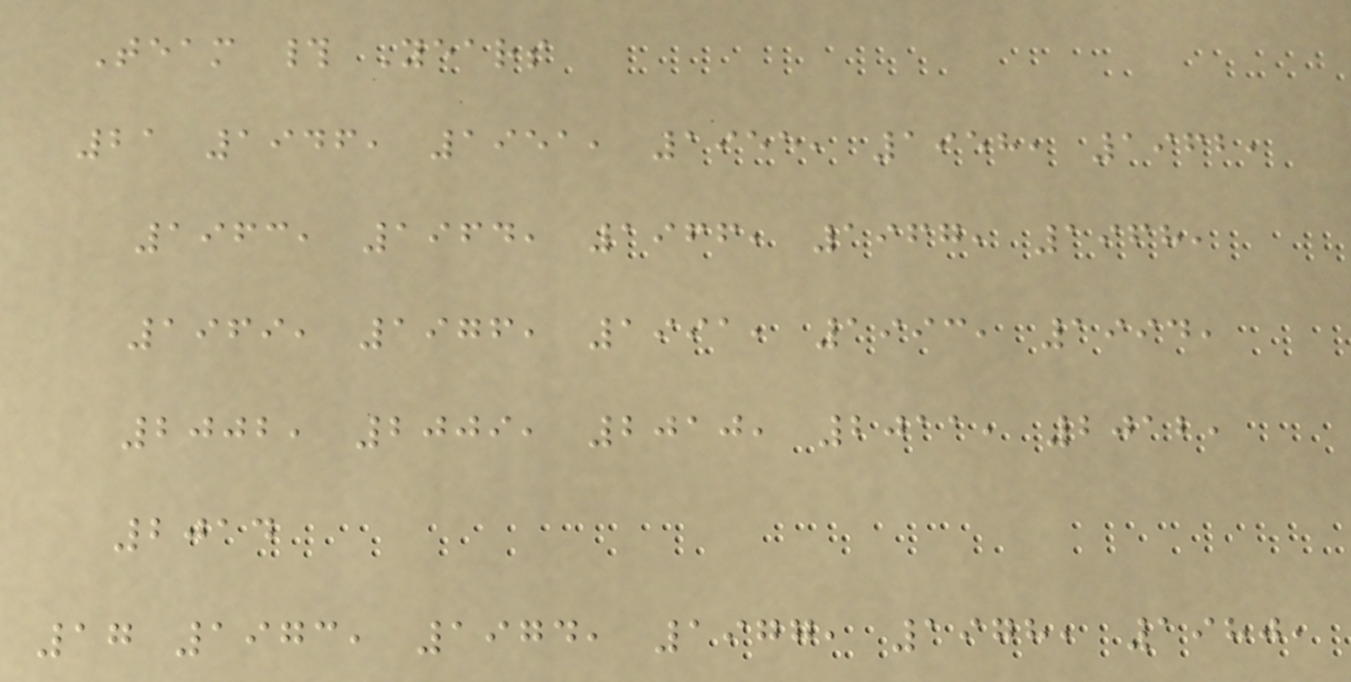Team # Years
21 1946, 1951, 1955, 1958, 1962,
1963, 1964, 1966, 1967, 1968,
1969, 1976, 1991, 1993, 1994,
2002, 2009, 2010, 2011, 2012,
2014
17 1973, 1974, 1977, 1978, 1980,
